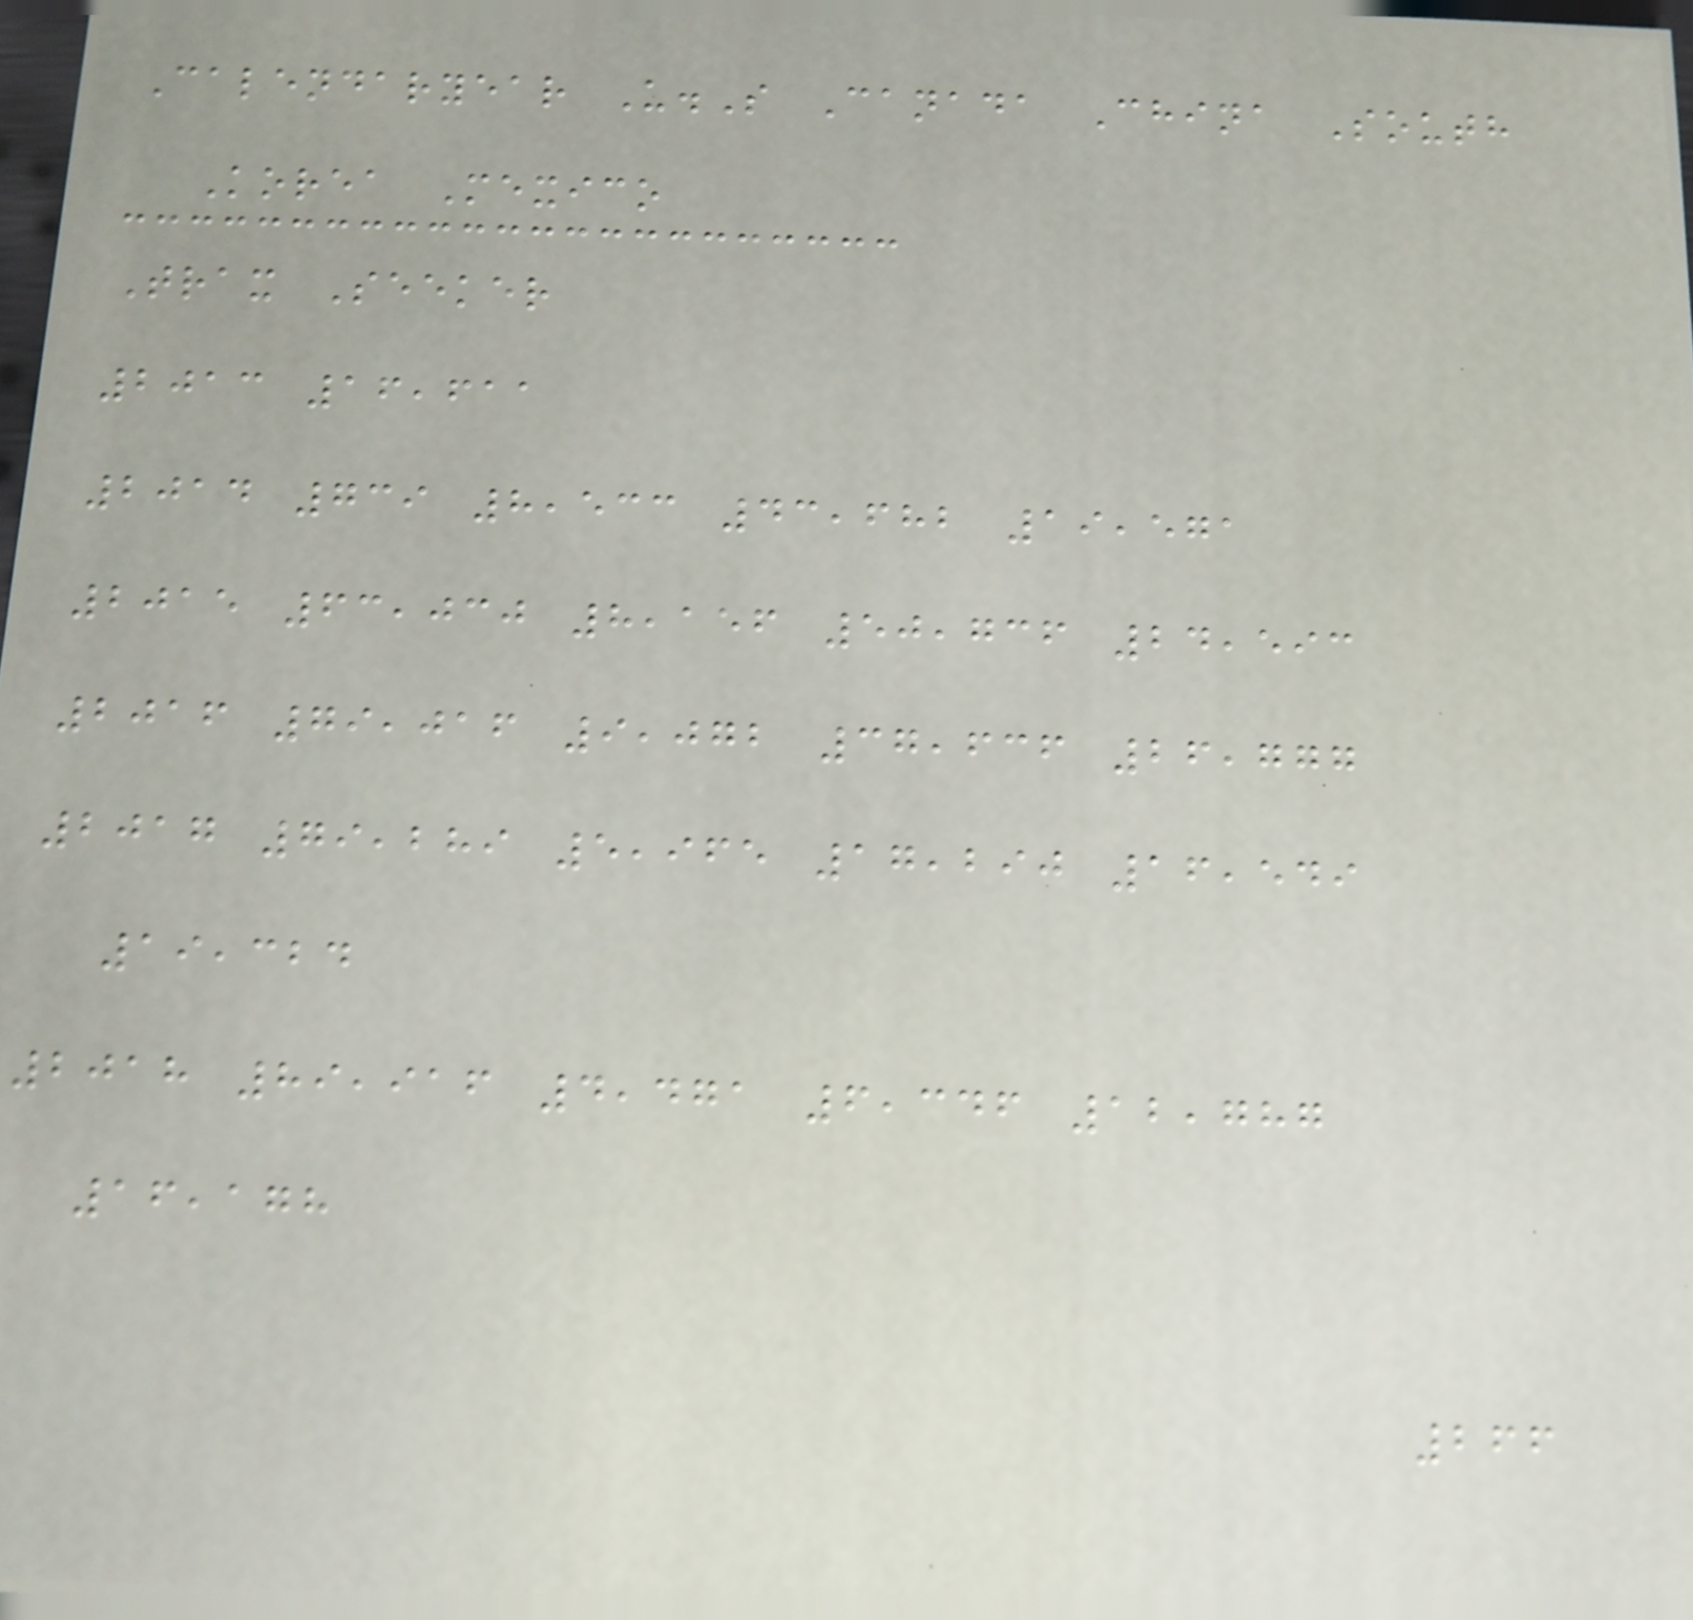Calendaryear U.S Canada China South
Korea Mexico
Trax Seeker
2013 16,611
2014 739 8,533 43,682 19,571
2015 63,030 8,156 50,736 24,593
2016 79,016 9,072 37,636 26,777
2017 79,289 5,965 17,290 16,549
19,324
2018 89,916 4,471 6,346 12,787
16,178
266
